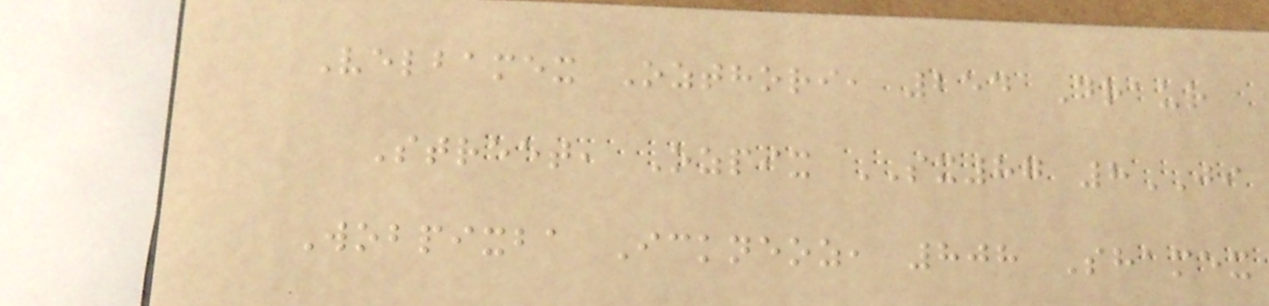Velbamex Ozthori, 254 Draur
Street, Ozpix SX87 8JI
Wobpixba Ickneoz, 808 Shamex
